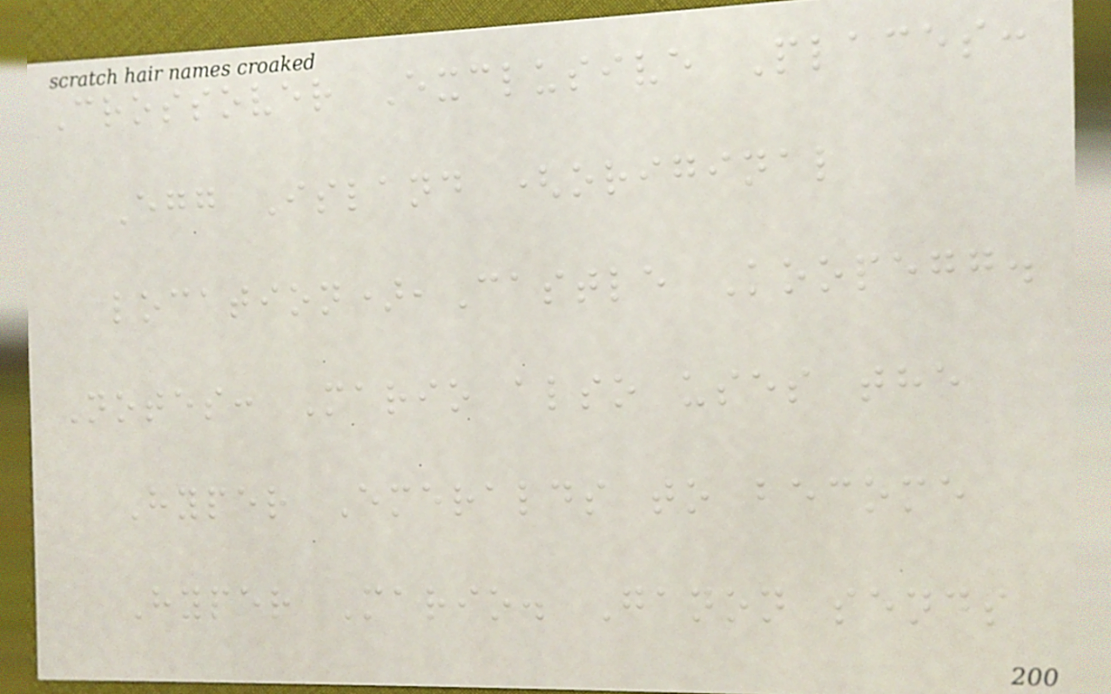Crossover Exclusive Places:
Egg Island (original
location),Castle Koopegg.
Notes: Mario also uses the
Hyper Emeralds to become
Hyper Mario. Ganon sends
